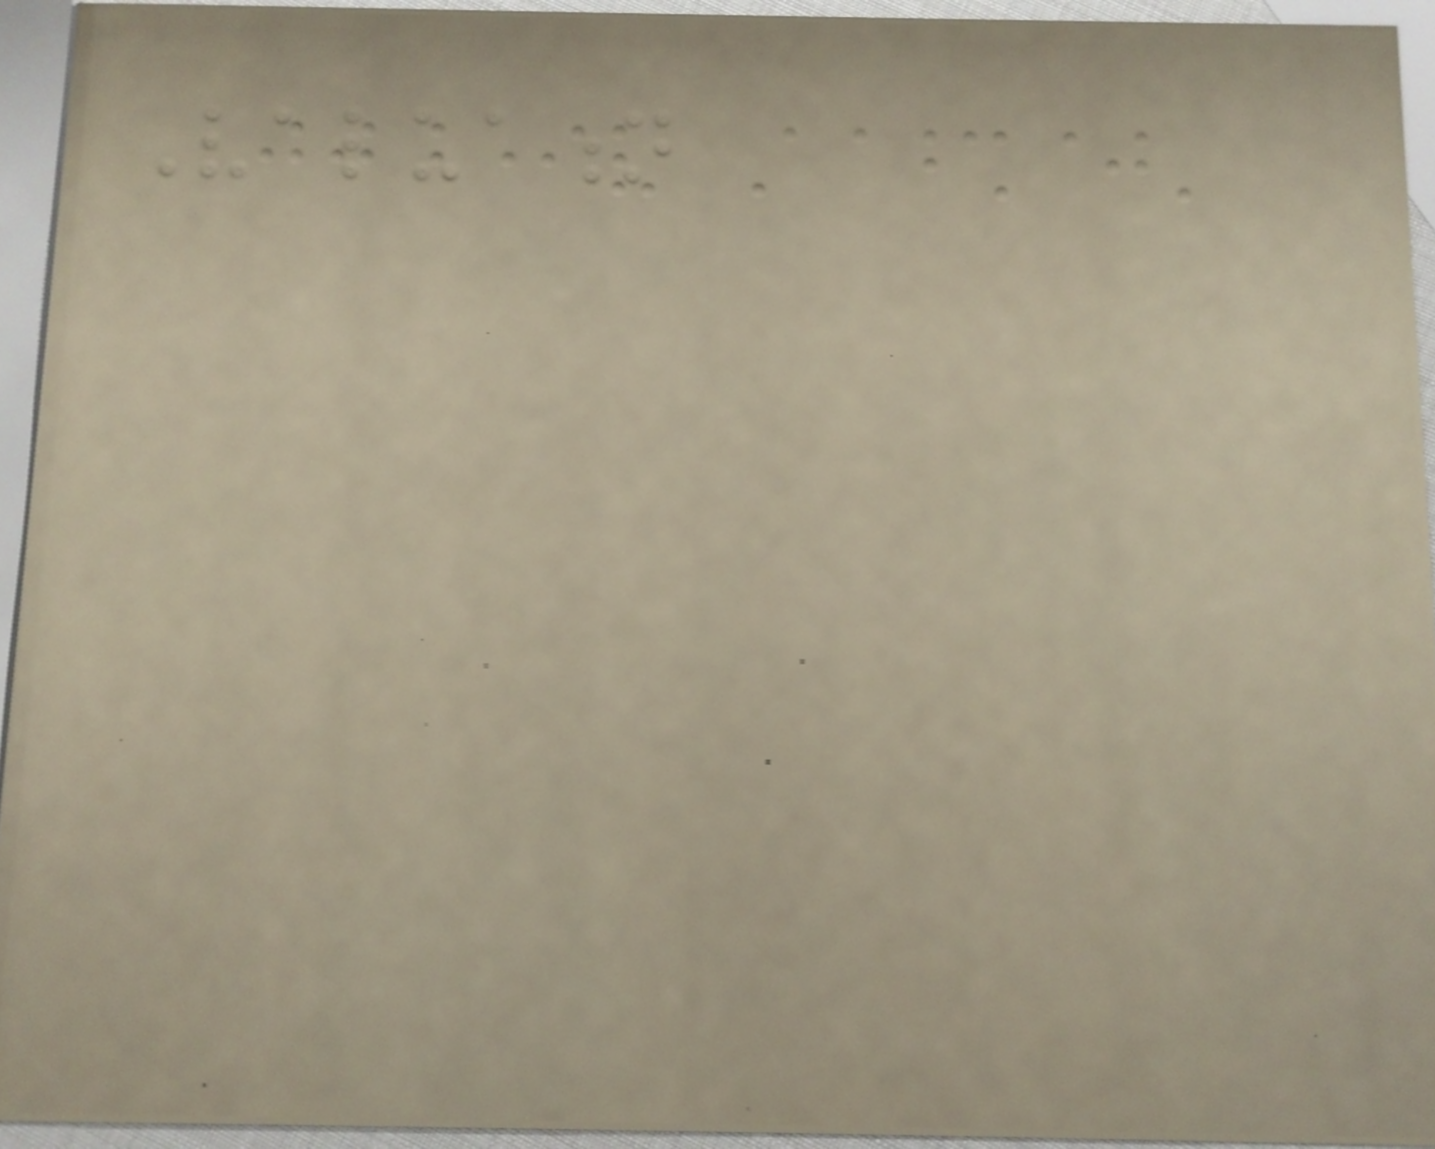Valuation
